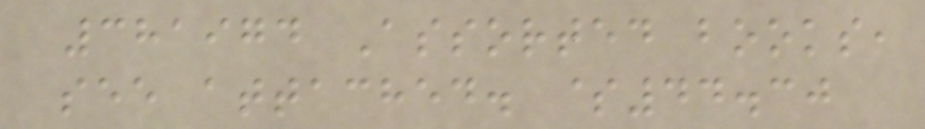381974 Assorted books,
see attached. $44.30
